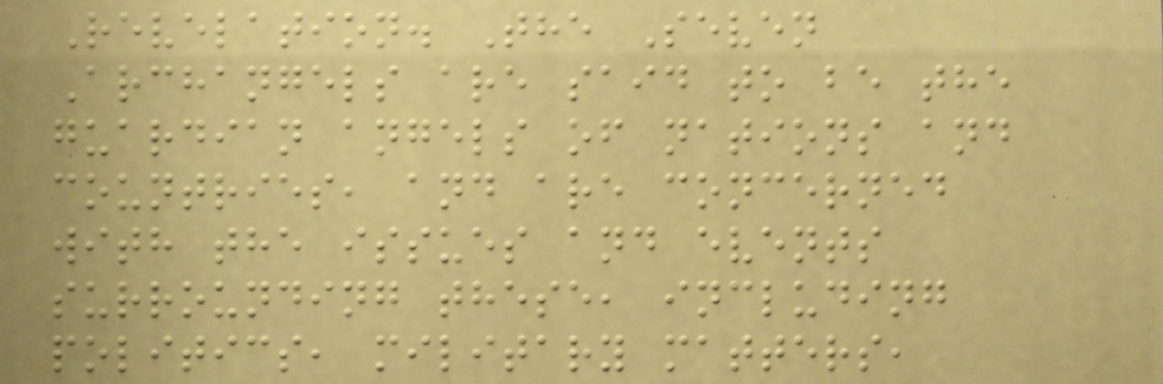Revelation. The Seven
Archangels are said to be the
guardian angels of nations and
countries, and are concerned
with the issues and events
surrounding these, including
politics, military matters,
